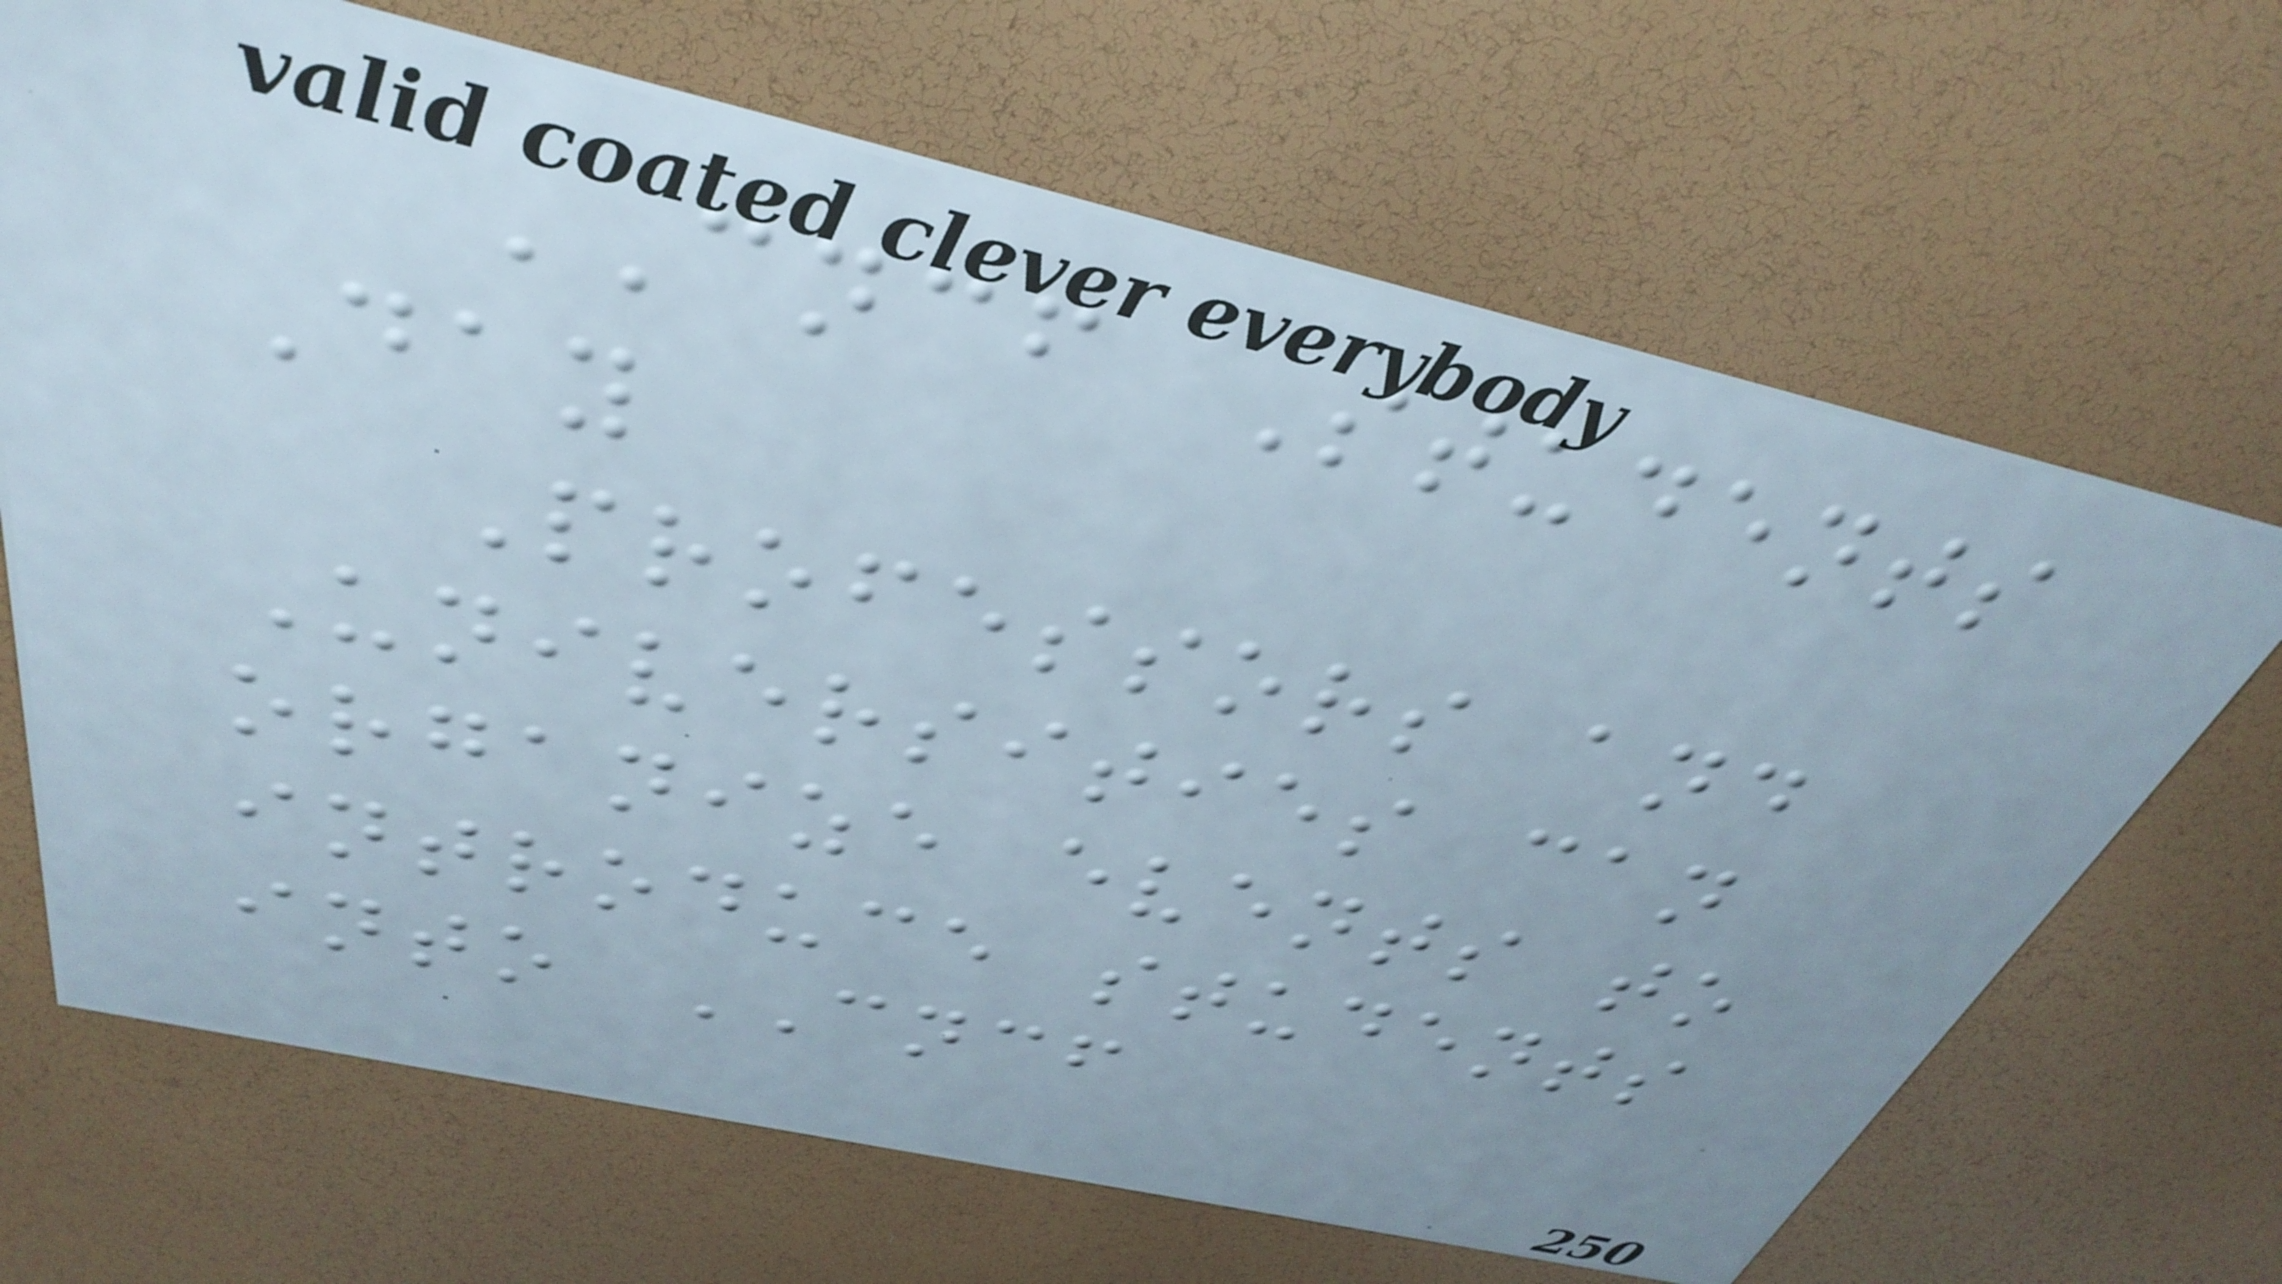CNCF Students
Day
Professors and
Universities can
organize events to
introduce students
into CNCF
